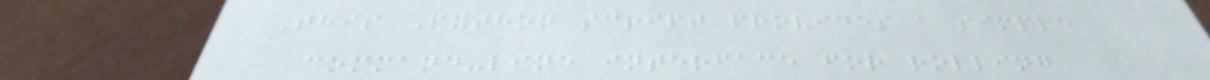This Python script provides a simple
command-line interface for rolling
